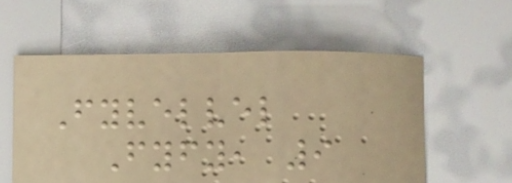Fyvelvel
Fyfy, 9
